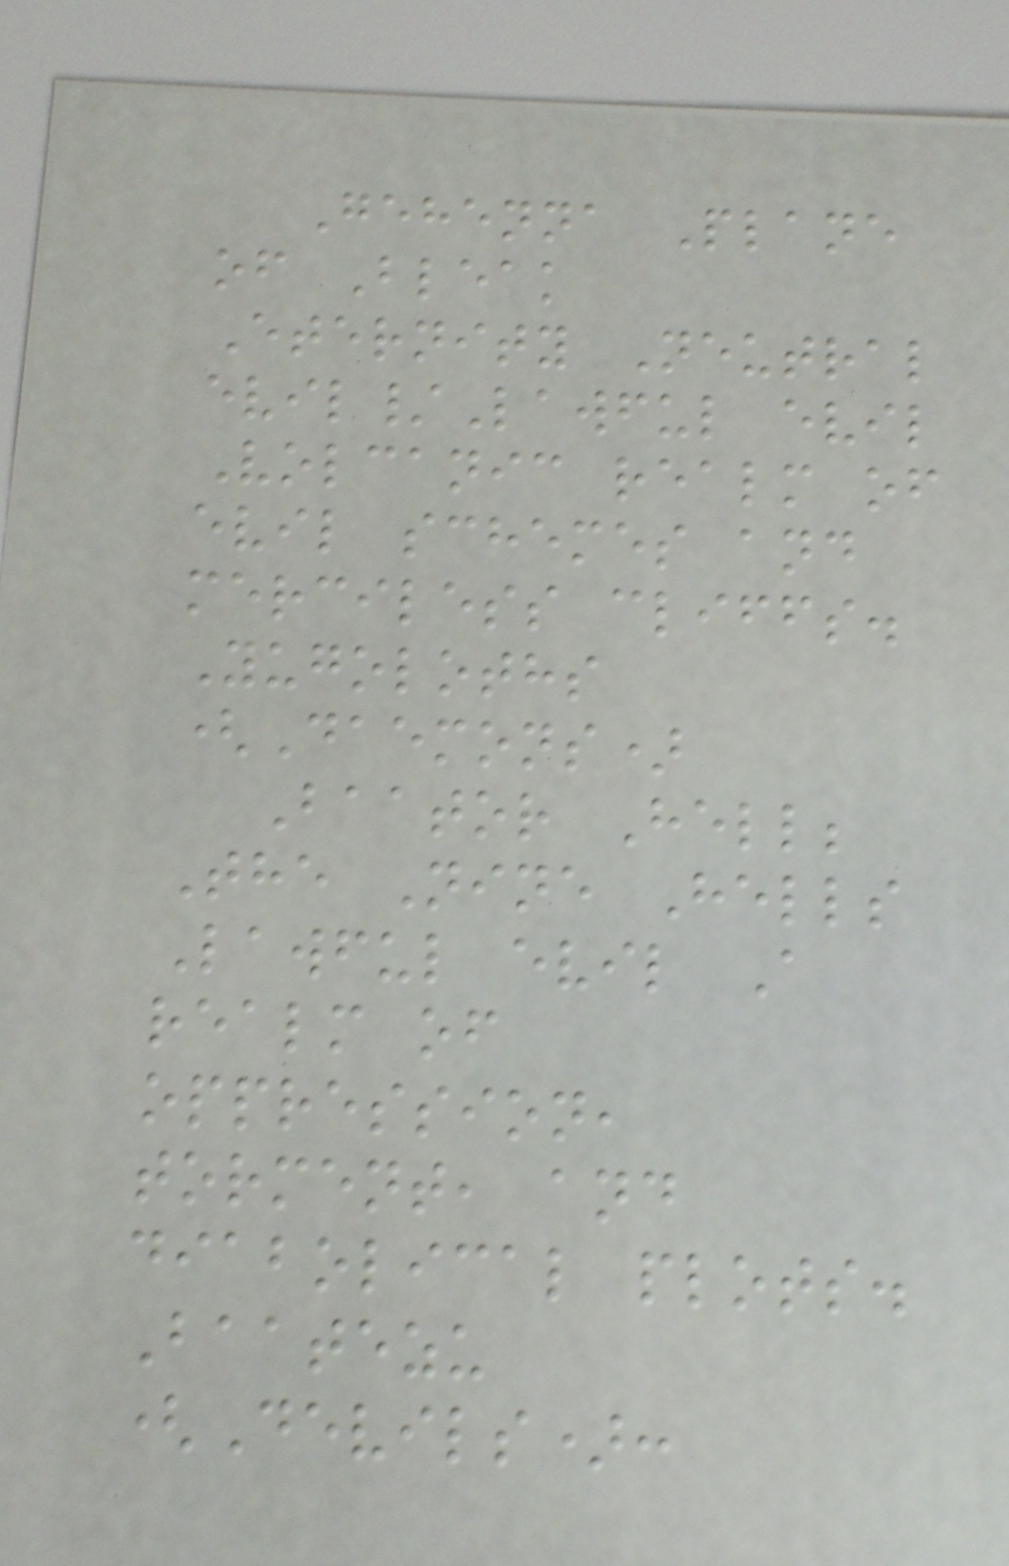Gehenna Plane
of Bleak
Eternity Neutral
evil/Lawful evil
Volcanic realm of
evil schemes and
merciless cliffs.
Yugoloths
(Daemons)
Baator Hell;
The Nine Hells
Lawful evil A
realm of
oppression,
torment, and
diabolical plots.
Baatezu
(Devils):
